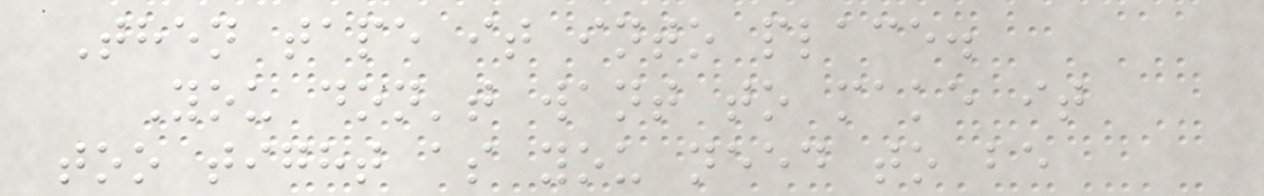Then tape it into place.
You don't want to make it
too tight as you need to be
